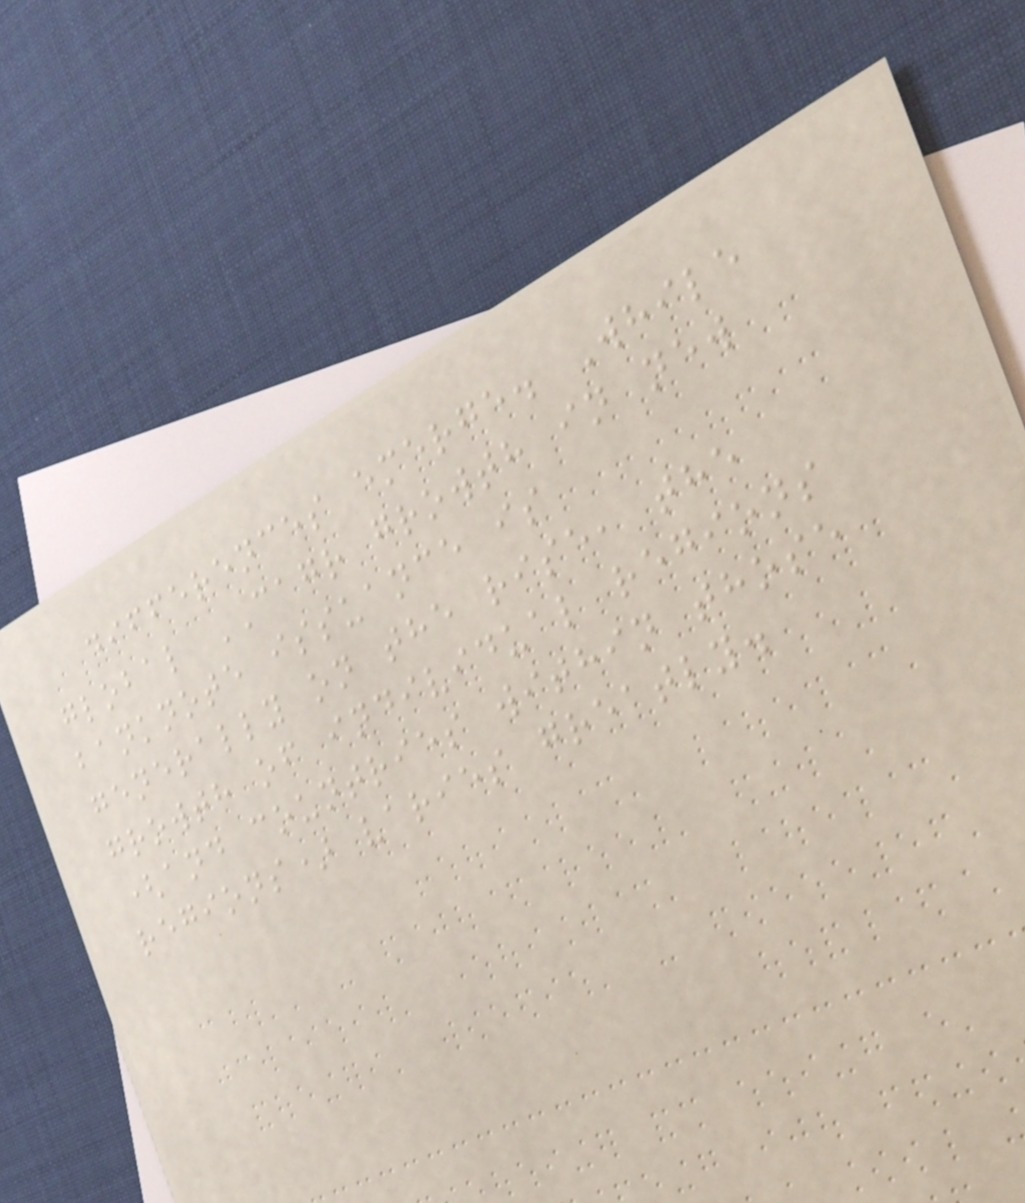differences emerge. While
global CAGR growth in new
banknote issuance is
generally on the rise, the
growth of individual regions
(and countries within those
regions) varies greatly.
